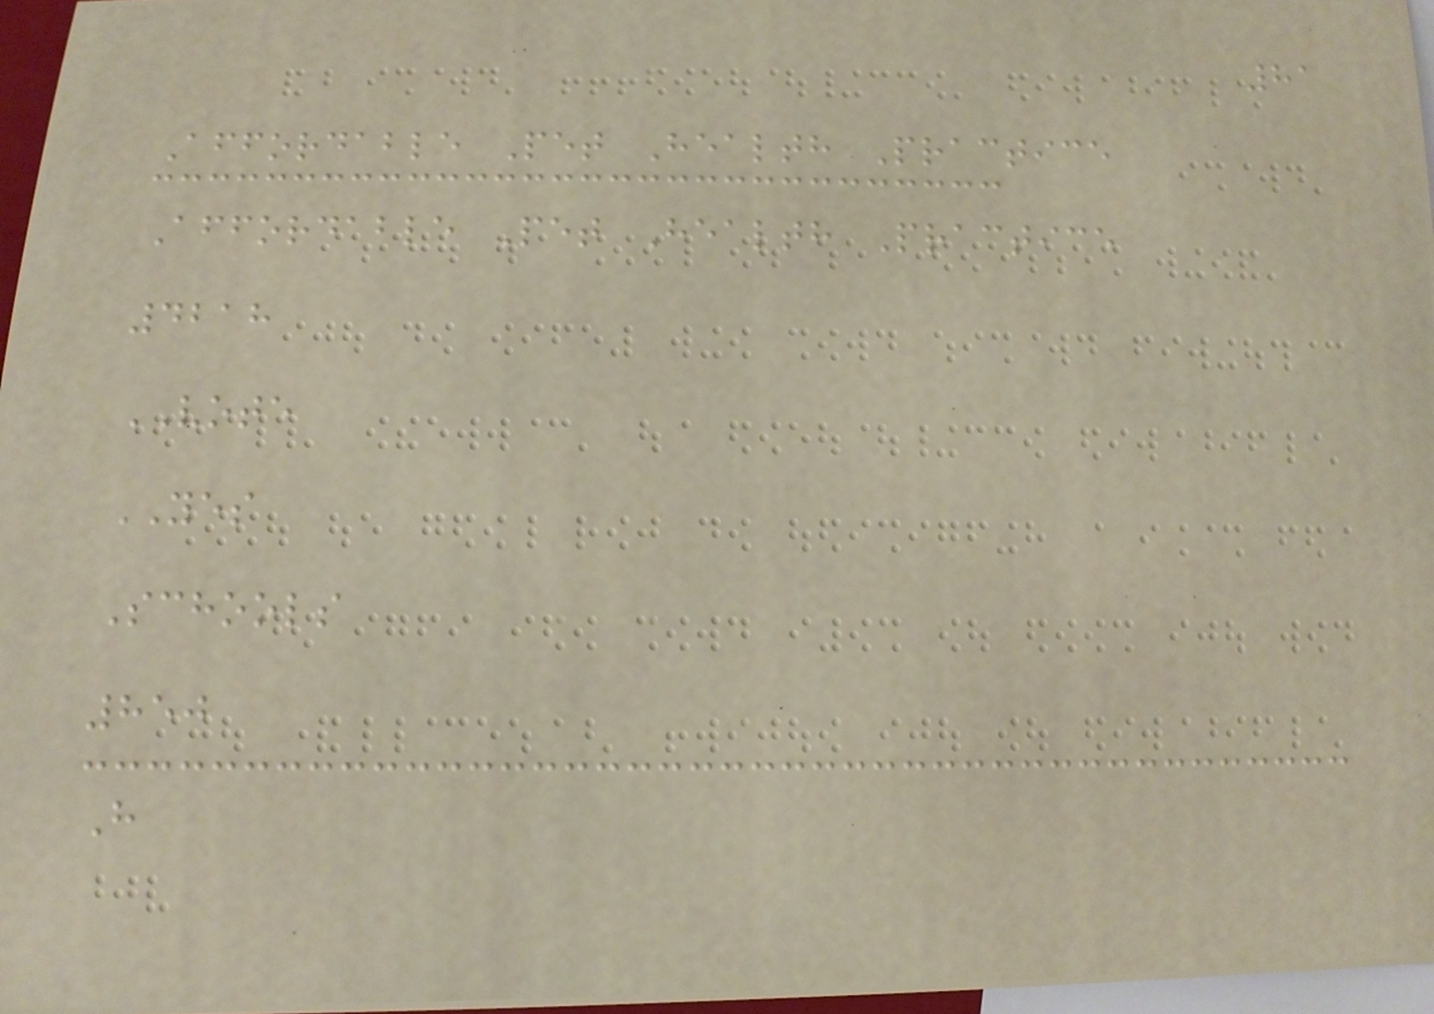81
Affordable Pet Health Practice
Affordable Pet Health Practice
4218
VOTE
YES
Schools
850
H
